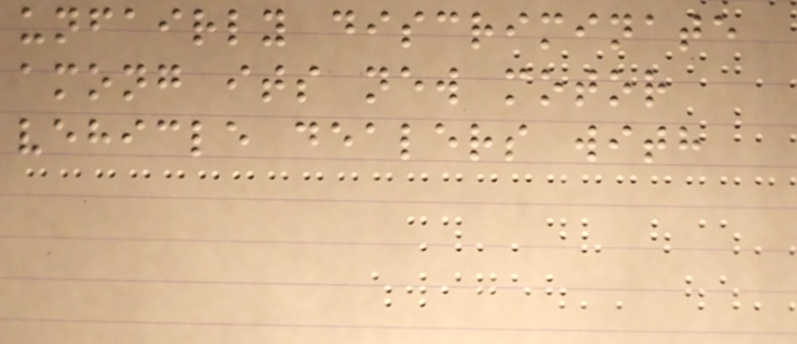unfairly discriminate
among its new motor
vehicle dealers with
